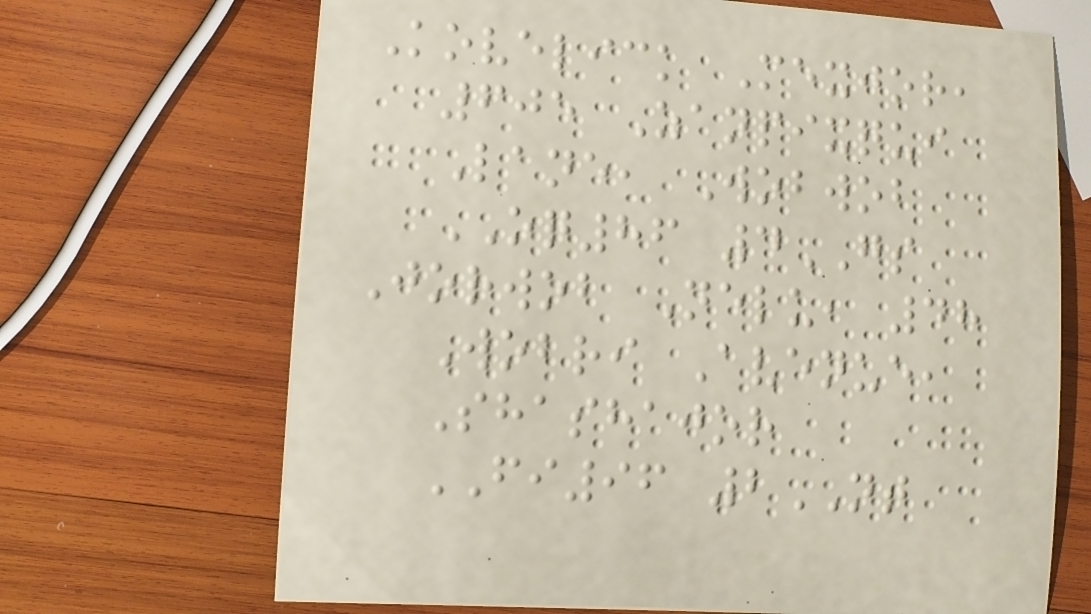Kovelick Mexjor,
605 Zanpixqui
Lane, Wobwob
OQ86 4GS
Jorwob Nelu, 48
Wobri Avenue,
Shashajor
FI96 2NT
